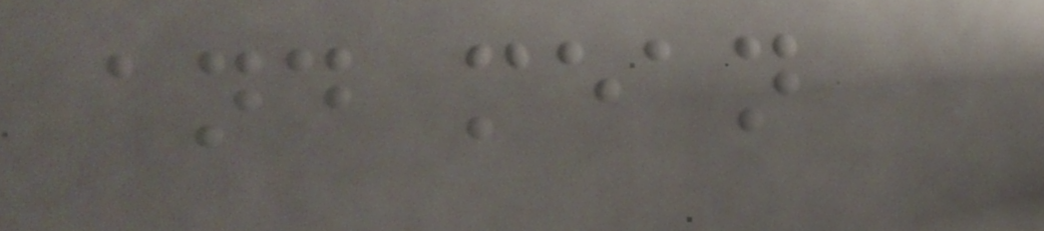and mean
